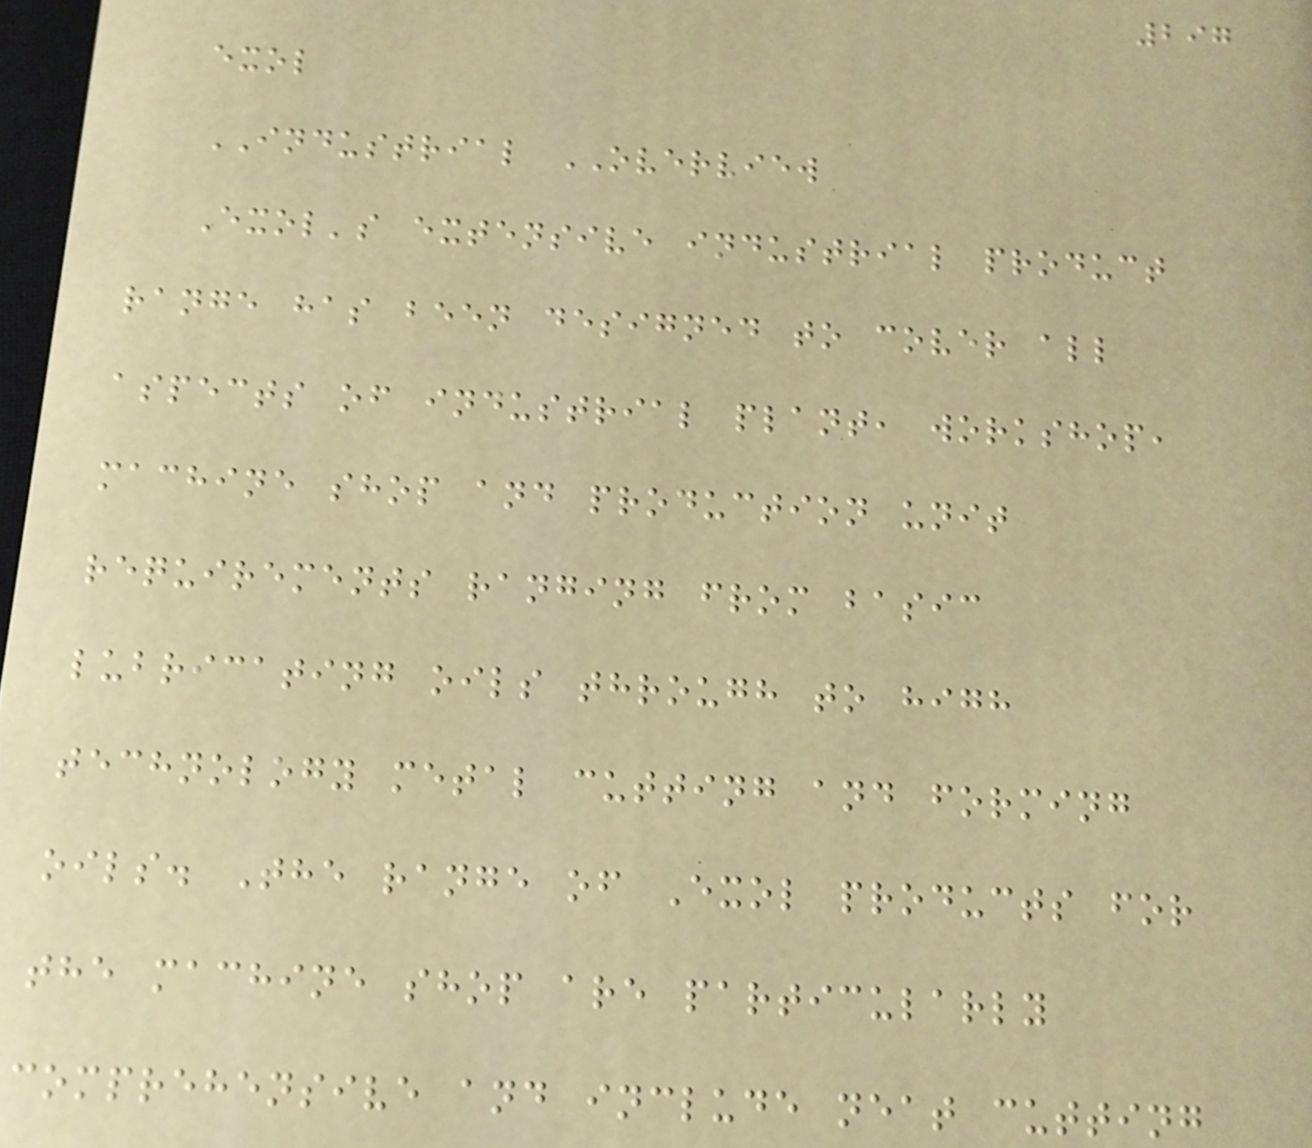297
exol
INDUSTRIAL OVERVIEW
Exol's extensive industrial product
range has been designed to cover all
aspects of industrial plant, workshop,
machine shop and production unit
requirements ranging from basic
lubricating oils through to high
technology metal cutting and forming
oils. The range of Exol products for
the machine shop are particularly
comprehensive and include neat cutting
